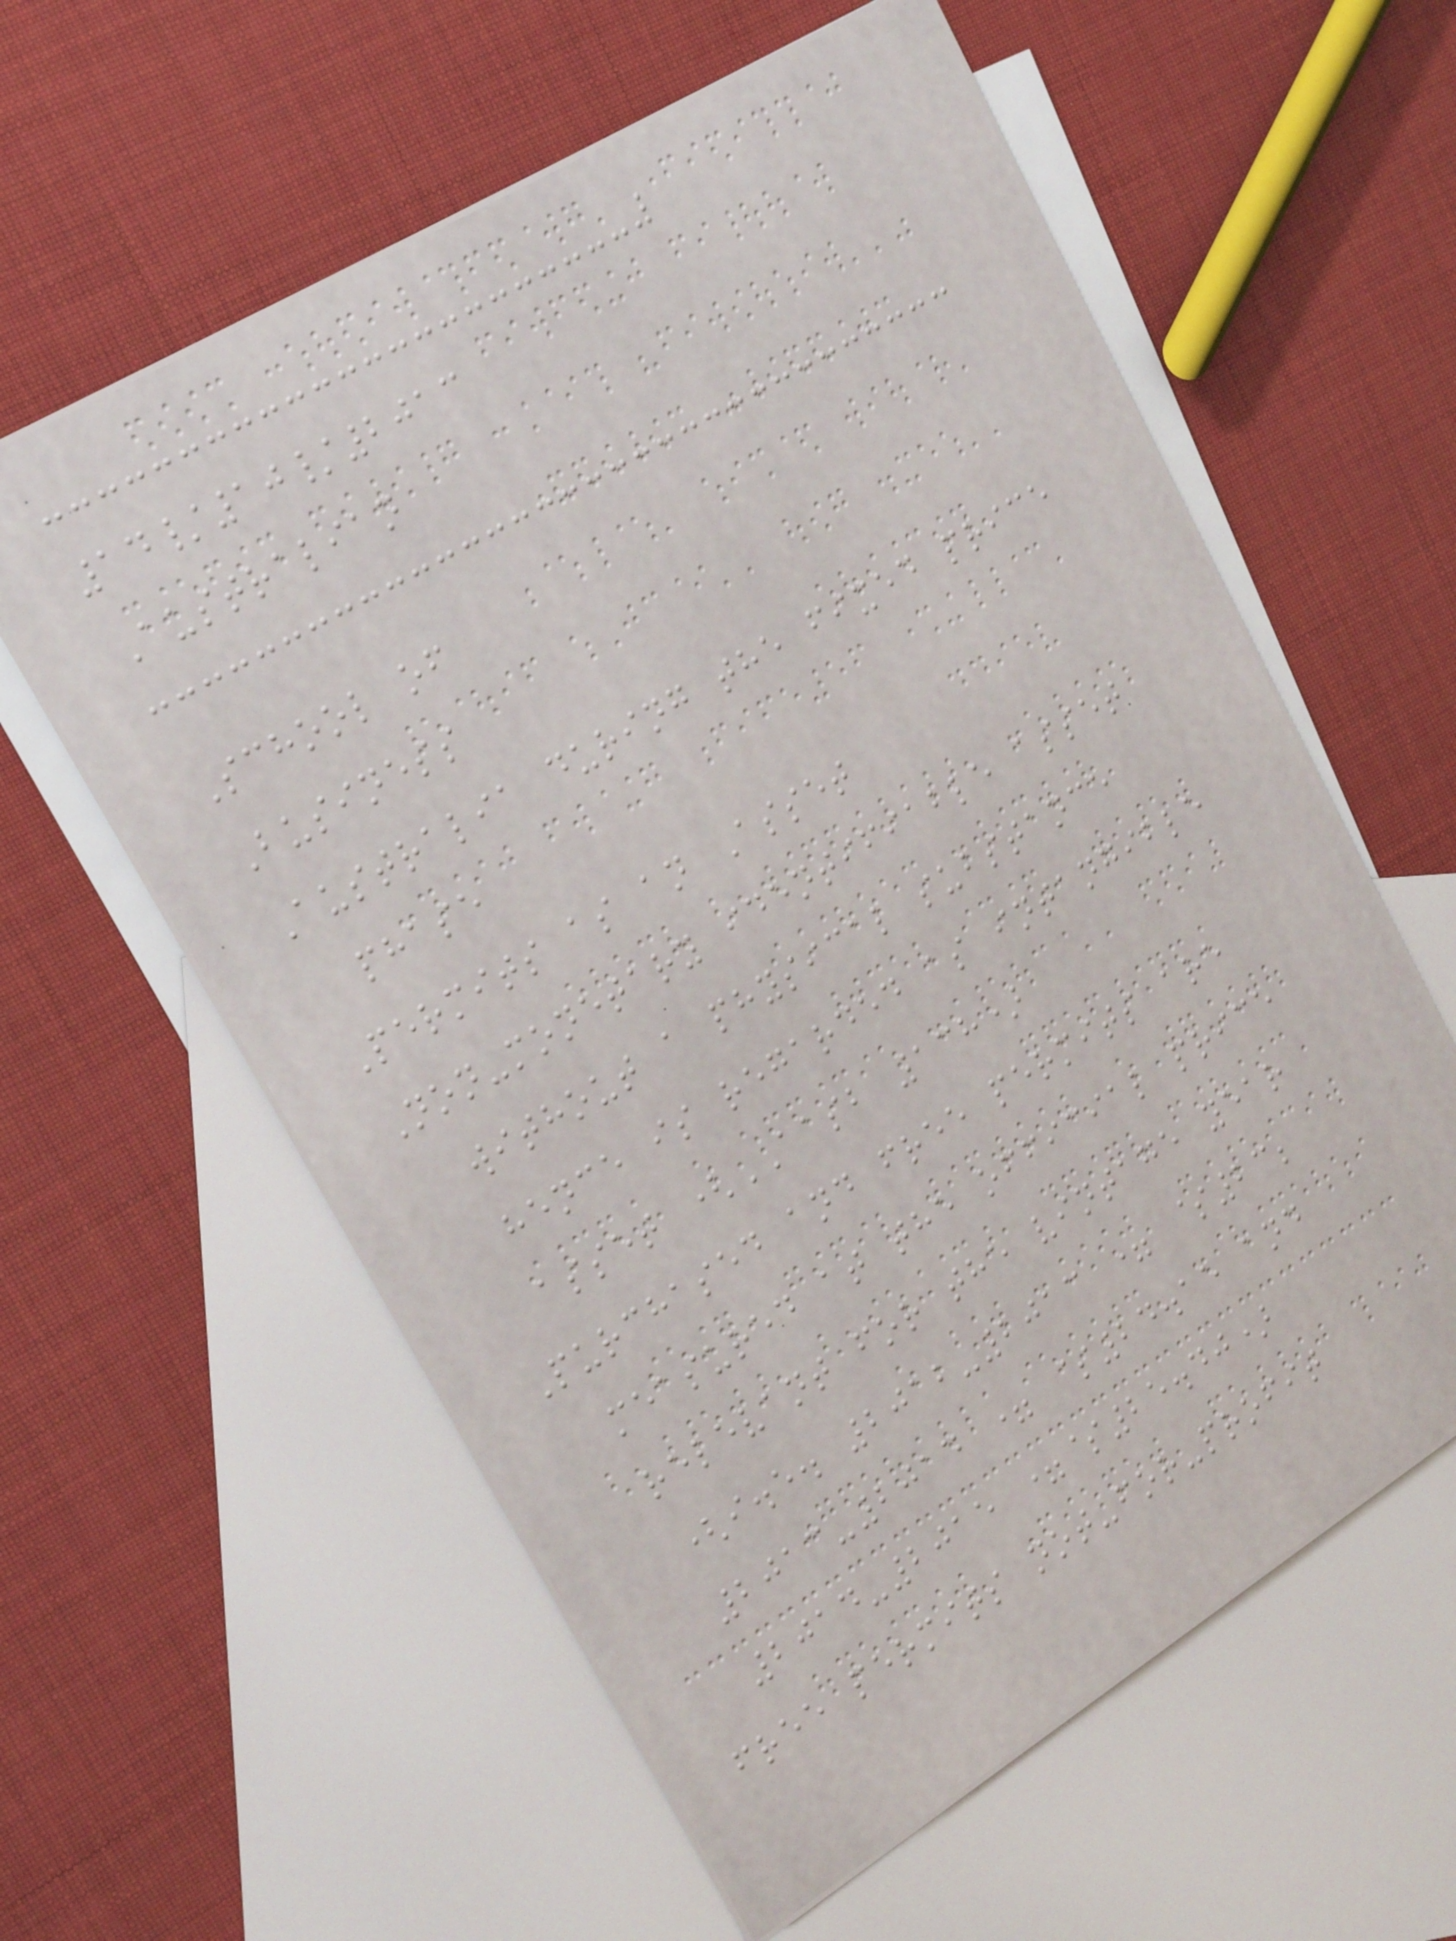14/10/2013
Australian
School of
Business
Australia during the fixed price
phase
Permits as an Asset
Non-monetary identifiable asset
without a physical substance
hence is regarded as intangible
asset (AASB 138)
Purchased and free permits are
measured at the official price
relevant for the vintage year
(i.e. 2012-2013 = $23;
2013-2014 = $24.15 and
2014-2015 =$25.40)
free permits not-for-profit
